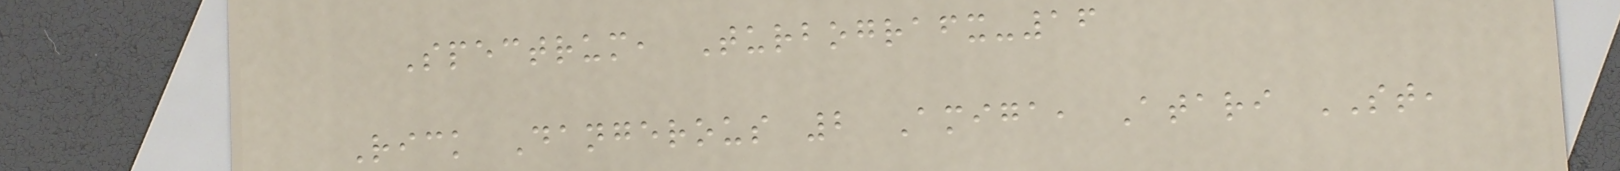Spectrum, Turbografx-16
Rick Dangerous 2 Amiga, Atari ST,
